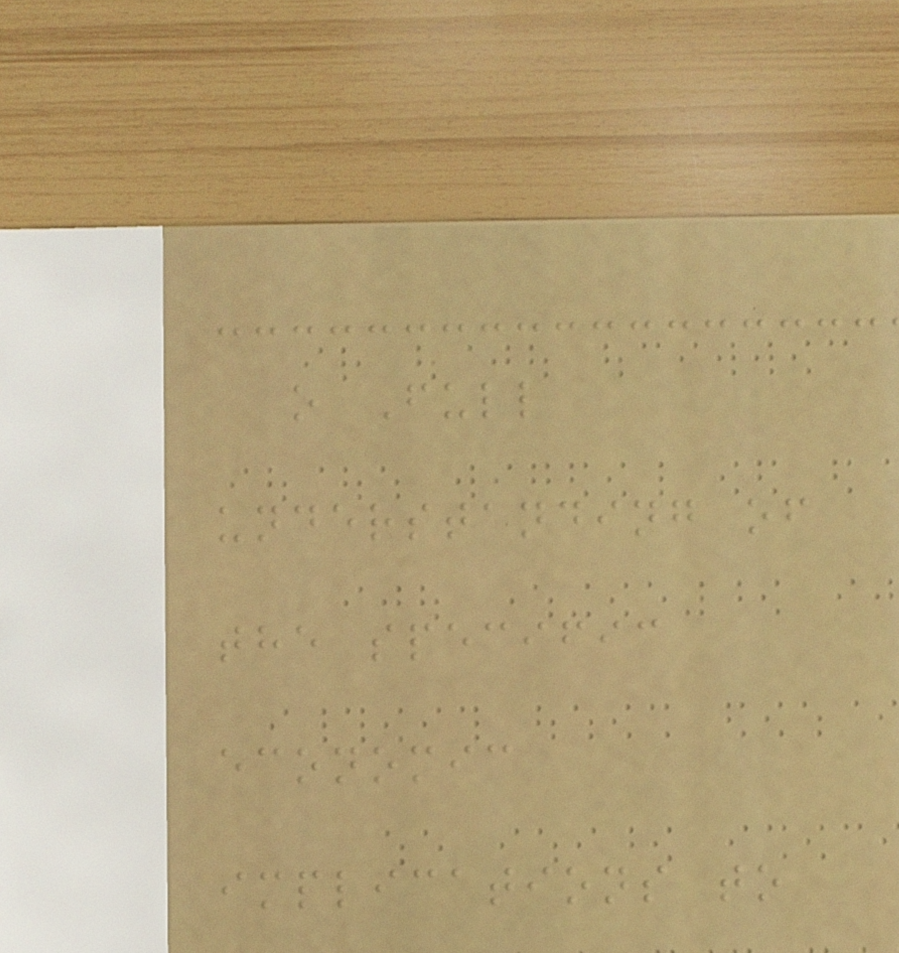o Full
understanding of
the specific
economic
implications to
